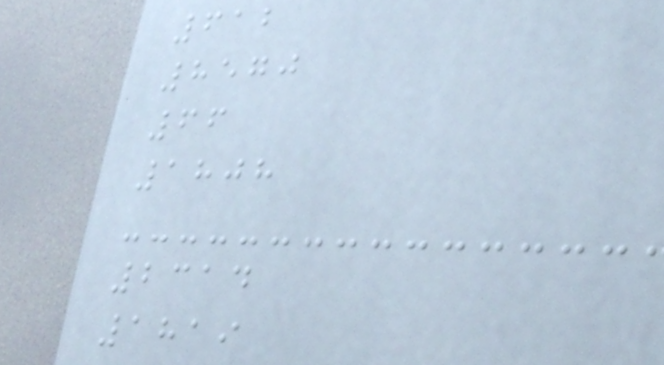612
8570
66
1808
2314
1819
